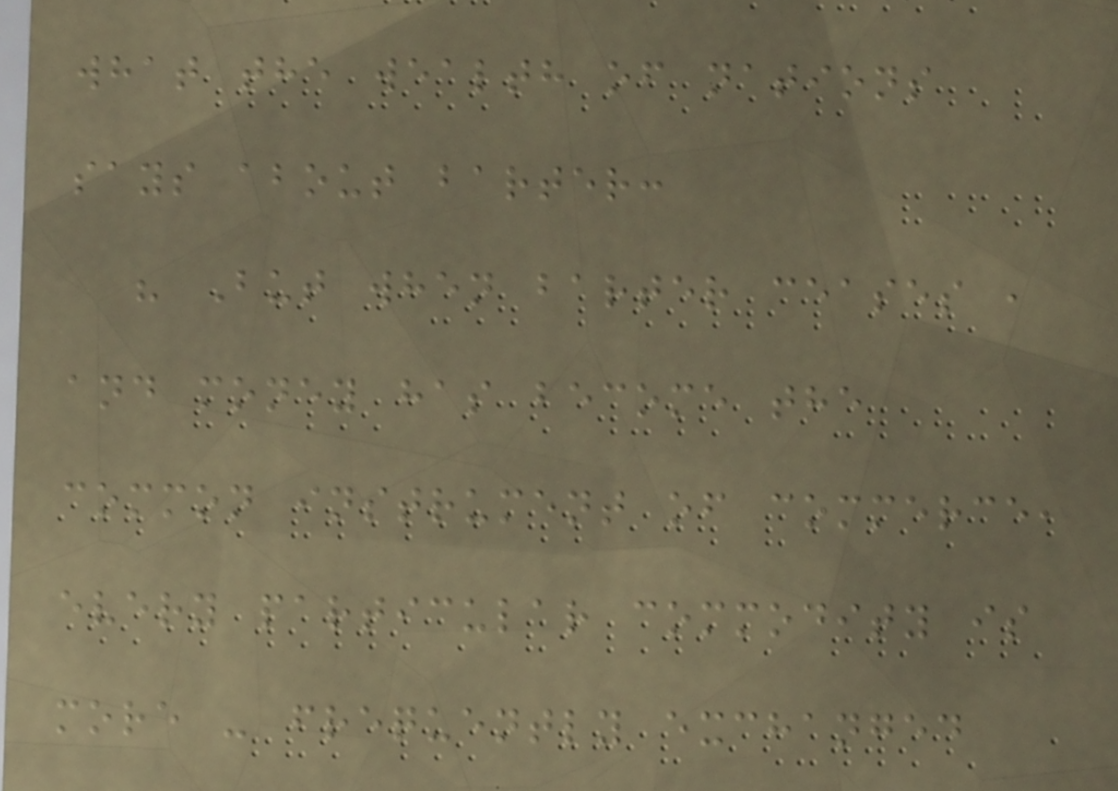what the wealth of nations
says about barter:
" But when barter ceases ,
and money has become the
common instrument of commerce,
every particular commodity is
more - frequently exchanged
